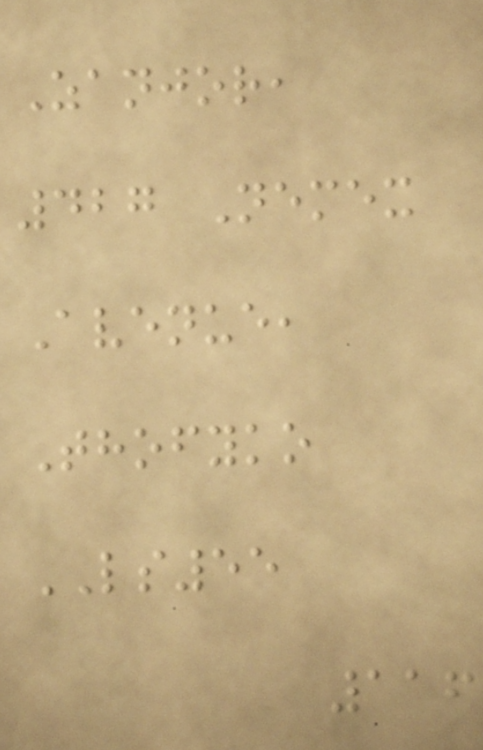Zanjor,
427 Nemex
Avenue,
Thofyko
LS55
116
